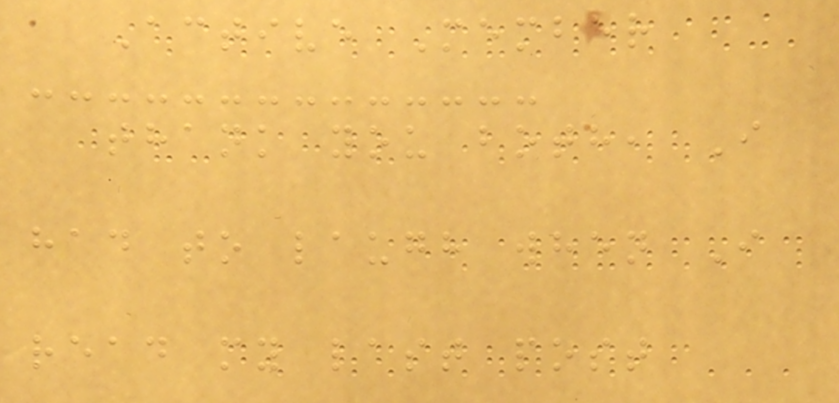Active Member
thank you both, I
had to laugh when I
read my last post
